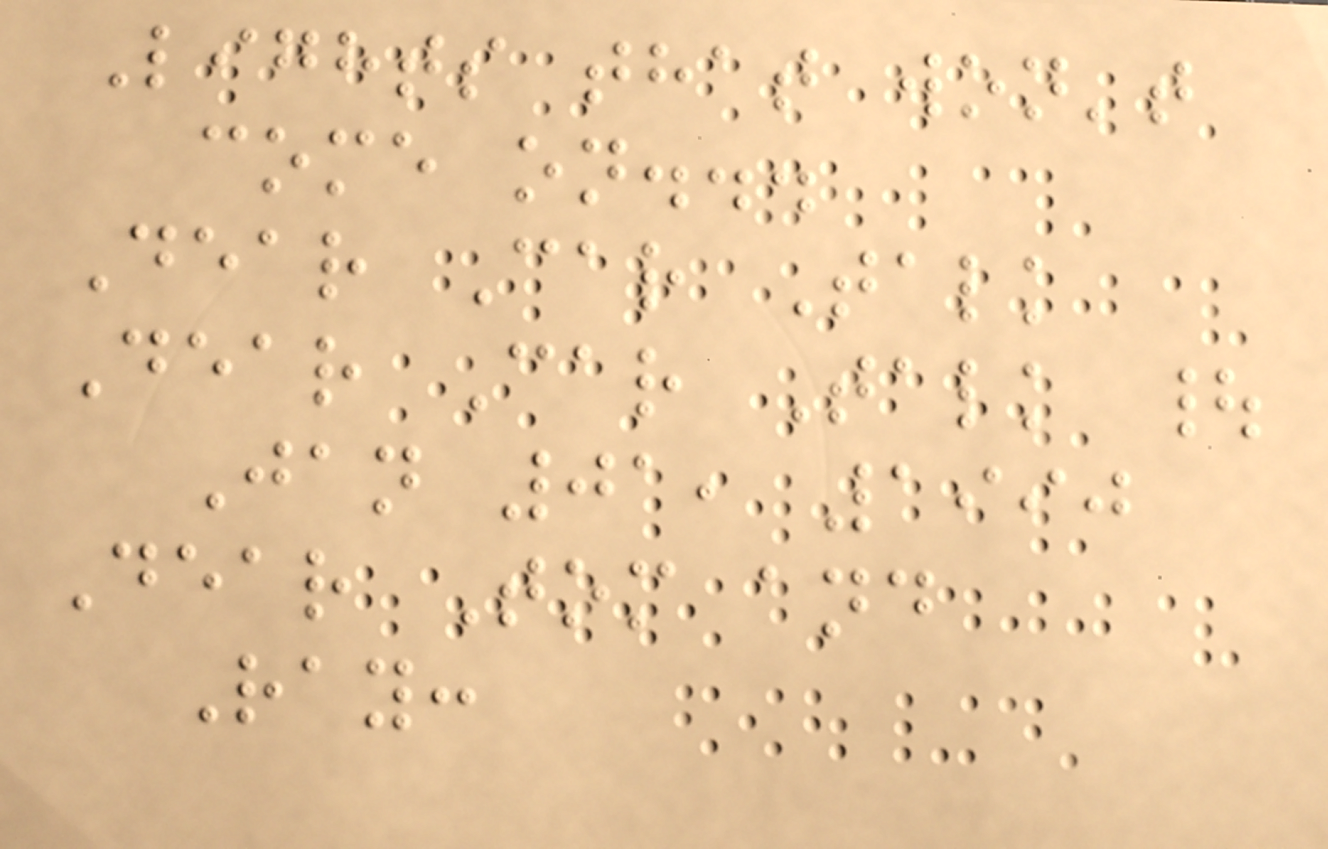Lights that won't
come on...
Dear Car Talk
Dear Car Talk |
Jan 01, 1990
Dear Tom and
Ray:
